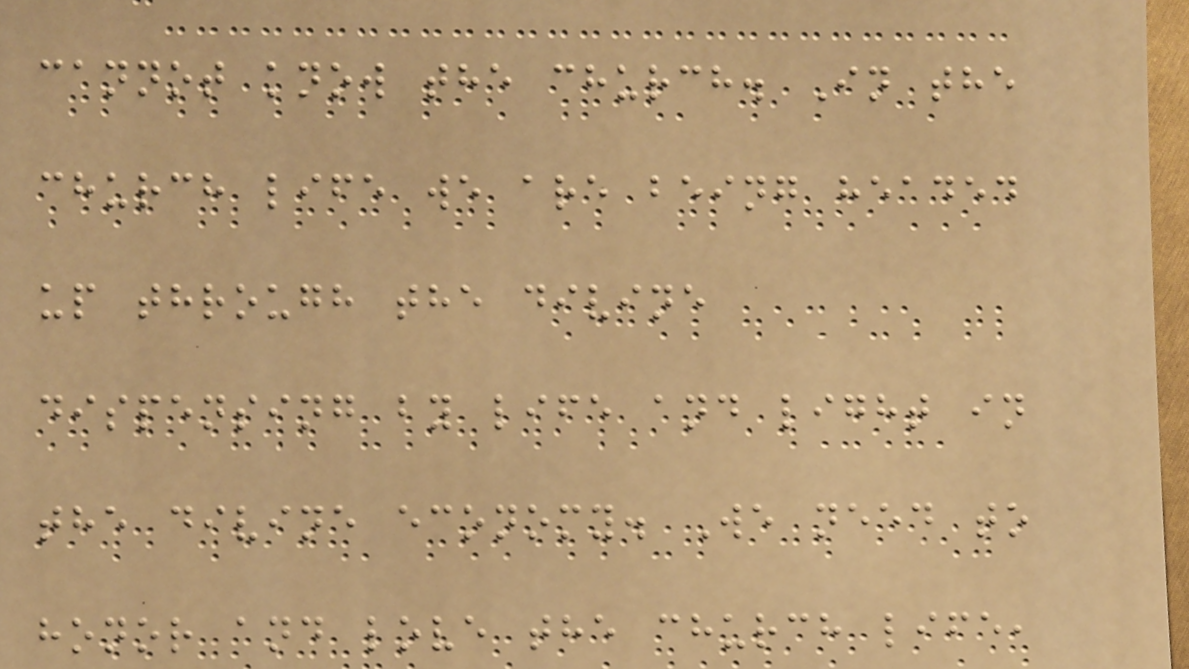cannot know the church. In the
church life we are being headed
up through the divine
dispensing by life and light in
the divine economy. We need to
honor and love the church life,
